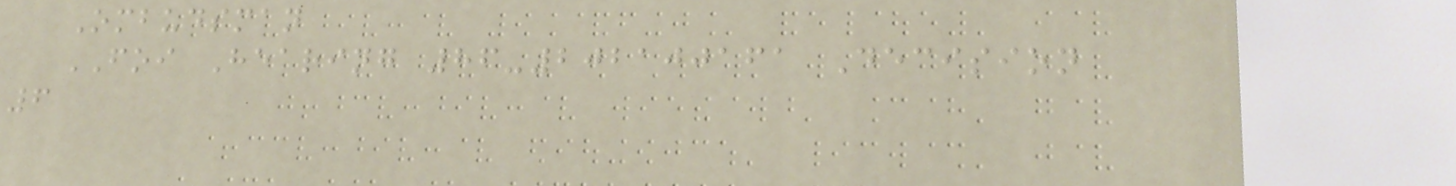Ombudsman
FOI Hearing 86-202100161 Decision
6
